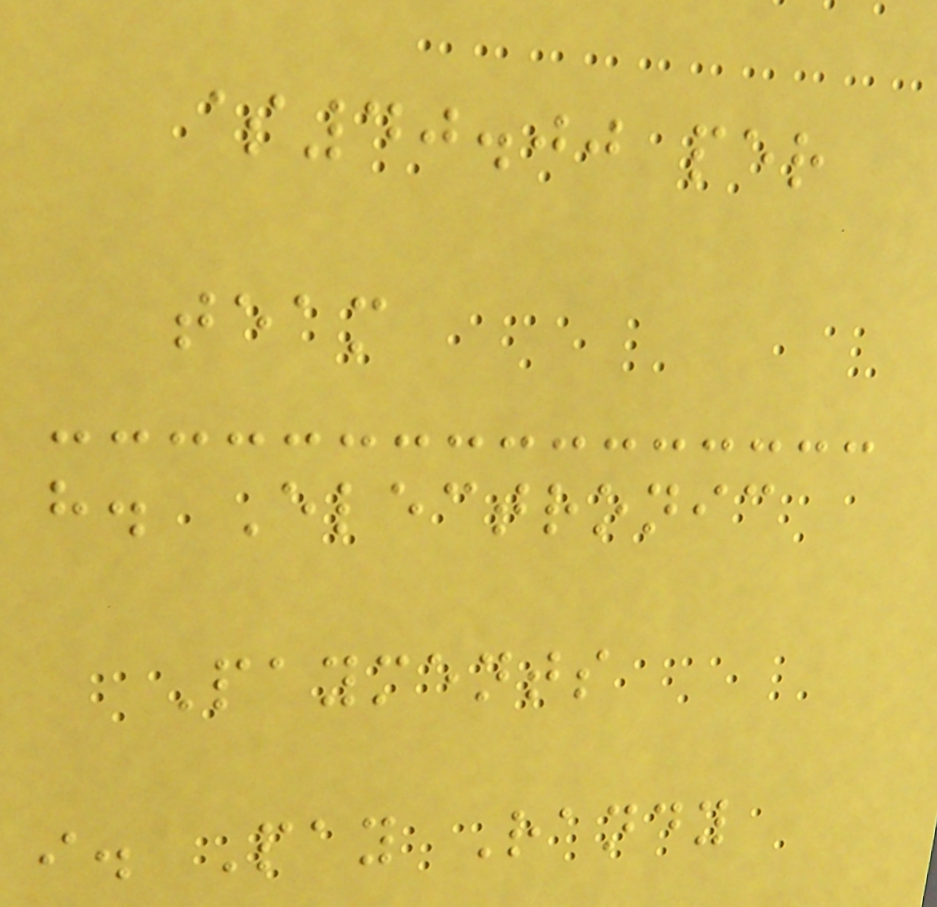$40.00 per
team
h. Electronic
Payments
i. Pay Randy
